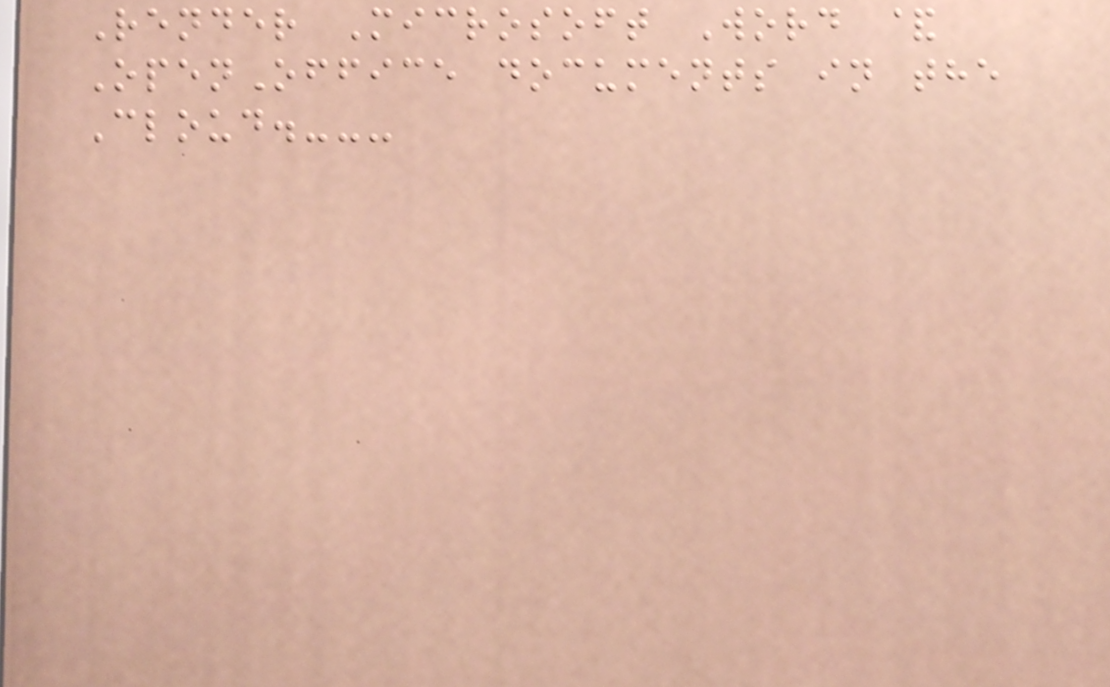Render Microsoft Word &
OpenOffice documents in the
Cloud.---
